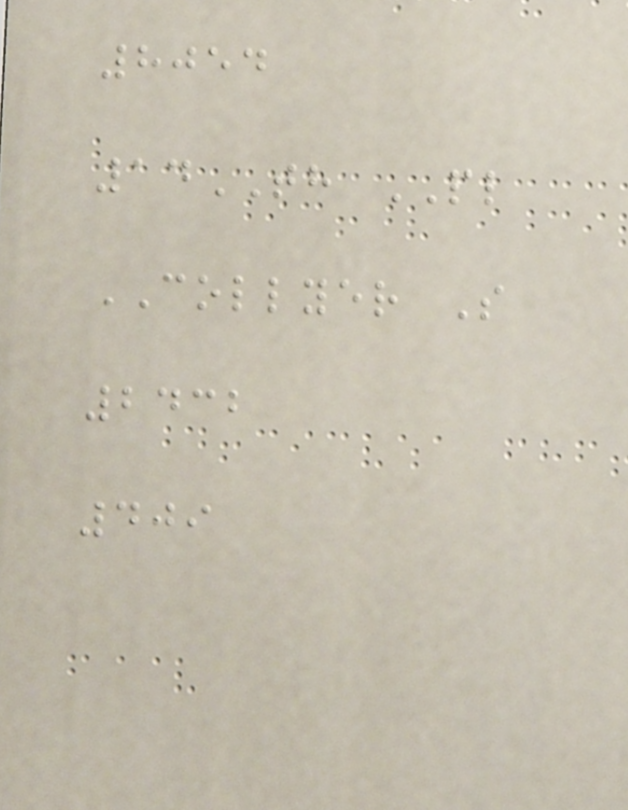8054
14TH PL
COLLYER S
2432
409
